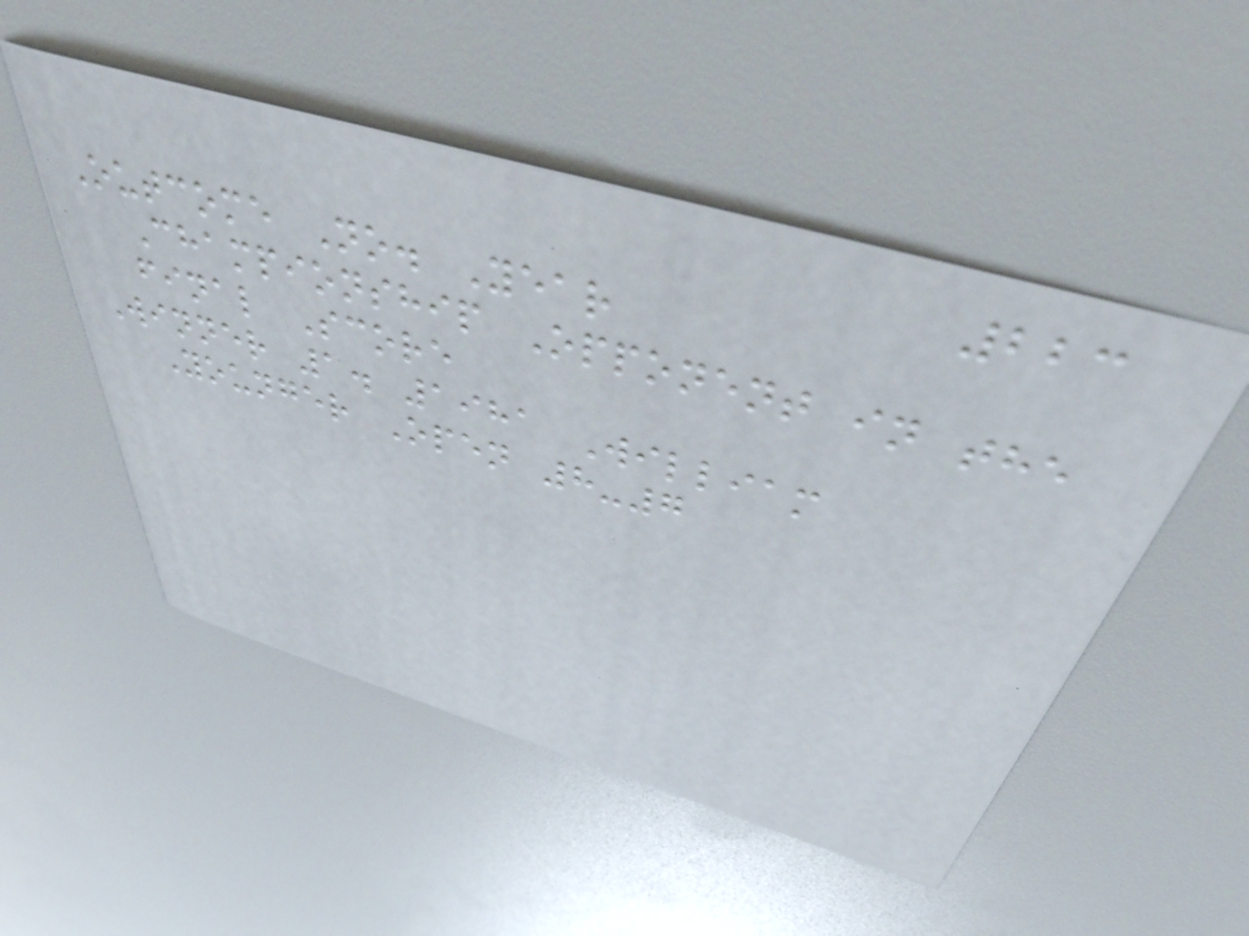223
Outcome No. Year
Championship Opponent in the
final Score
Winner 1. 1981 William
Younger Open 8-7
